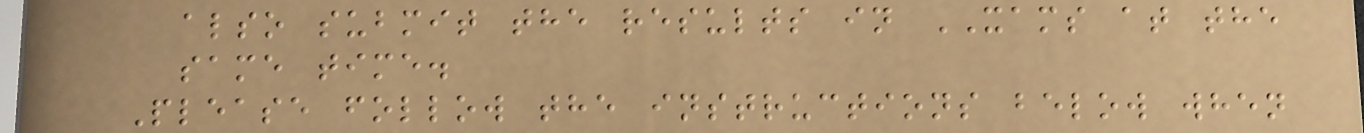also submit the results in XAMS at the
same time.
Please follow the instructions below when
